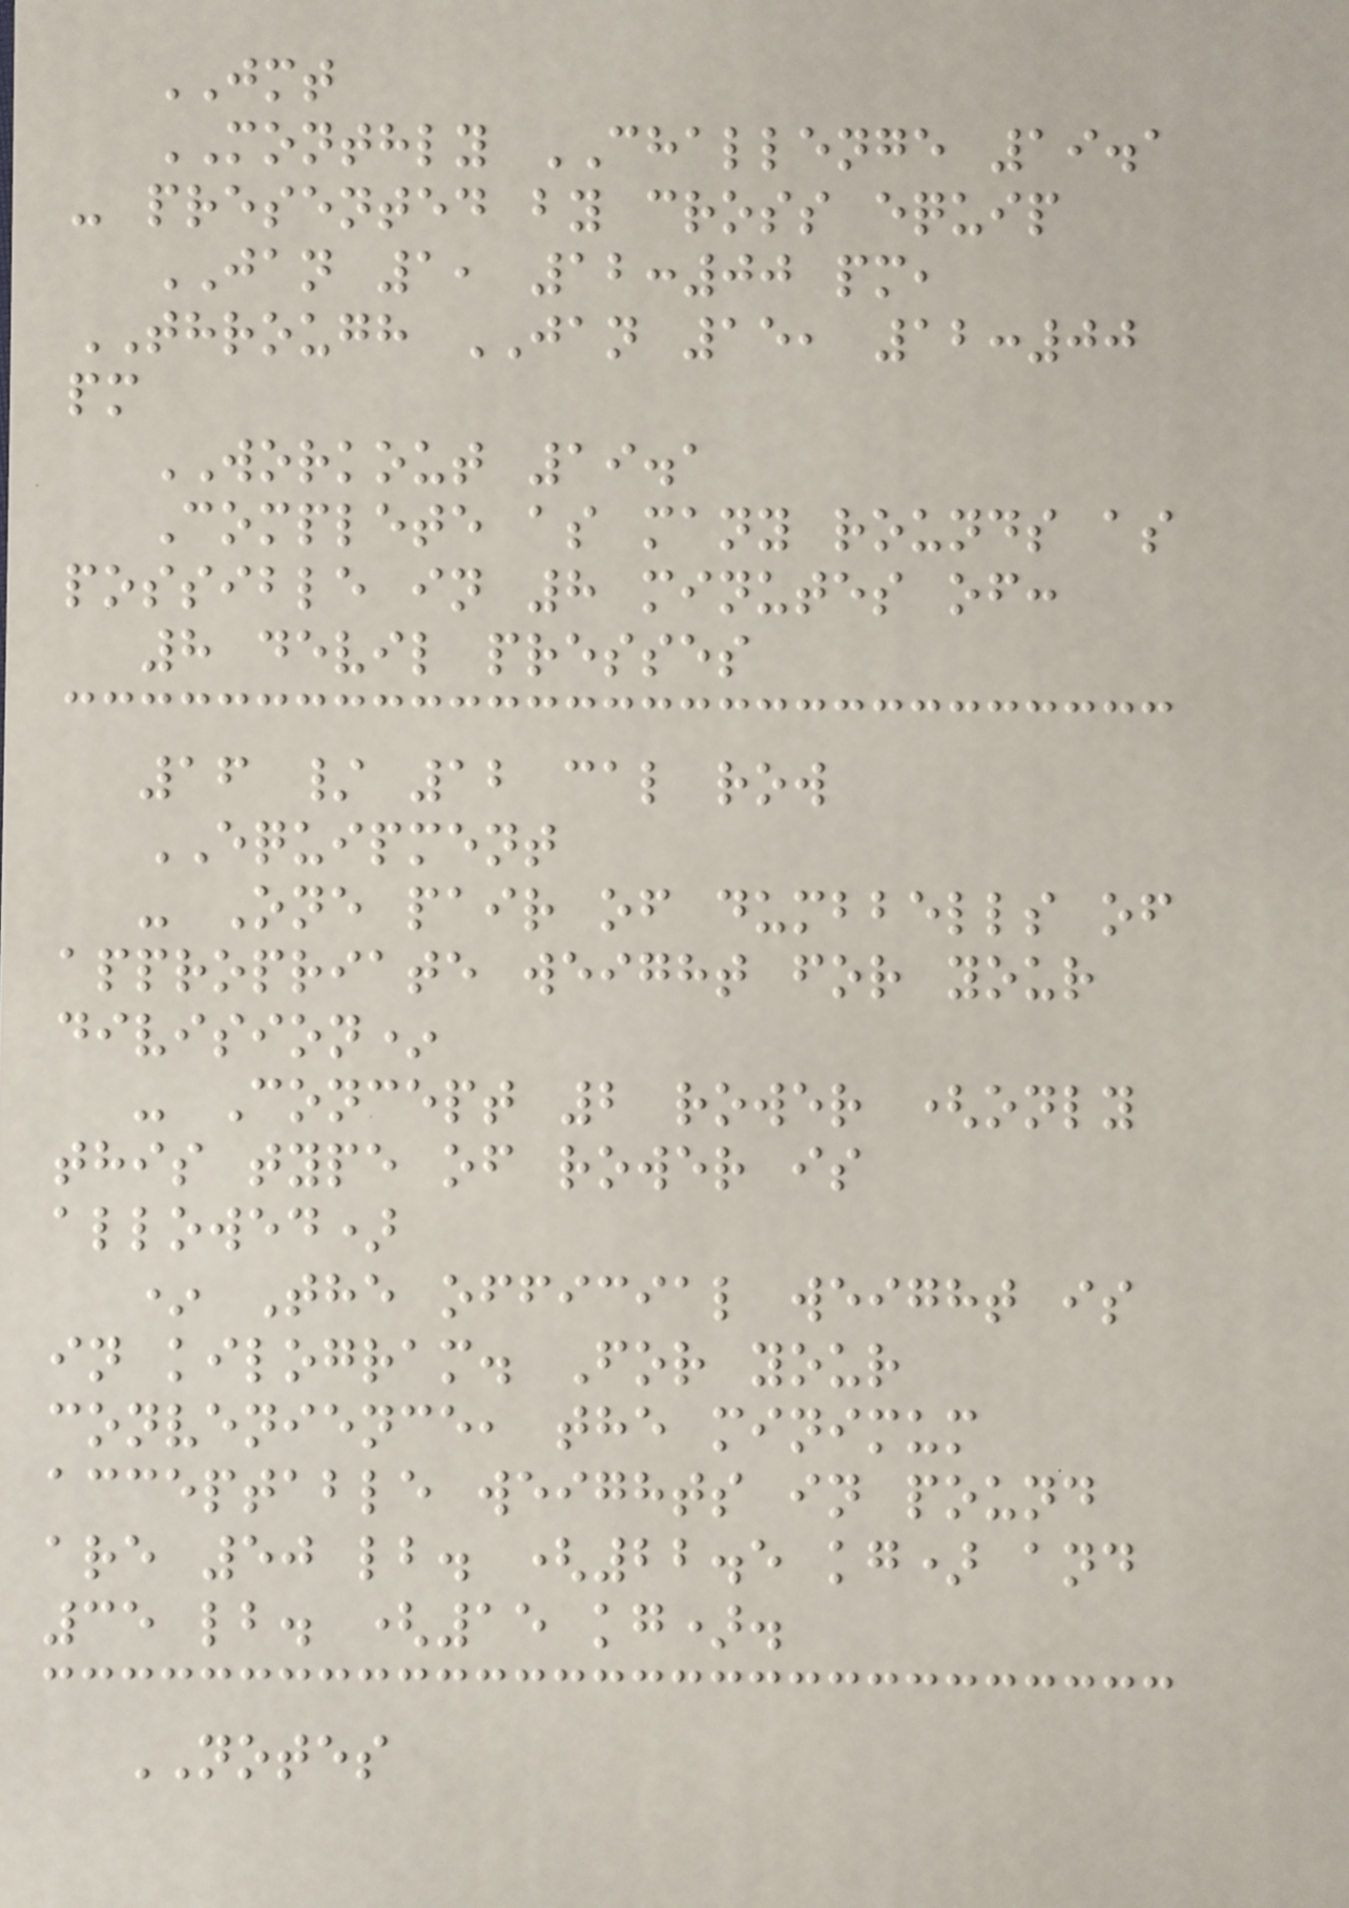JMT
MONTHLY CHALLENGE 19.1
- presented by cross equip
JAN 1, 12:00 pm,
THROUGH JAN 15, 12:00
pm
WORKOUT 19.1
Complete as many rounds as
possible in 8 minutes of:
8 devil presses
16 / 12 cal row
EQUIPMENT
- One pair of dumbbells of
appropriate weight for your
division*
- Concept 2 rower (only
this type of rower is
allowed)
* The official weight is
in kilogram. For your
convenience, the minimum
acceptable weights in pound
are 50 lb. (22.5 kg) and
35 lb. (15 kg).
NOTES
